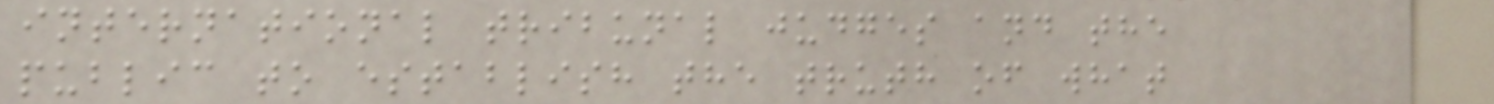international tribunal judges and the
public to establish the truth of what
